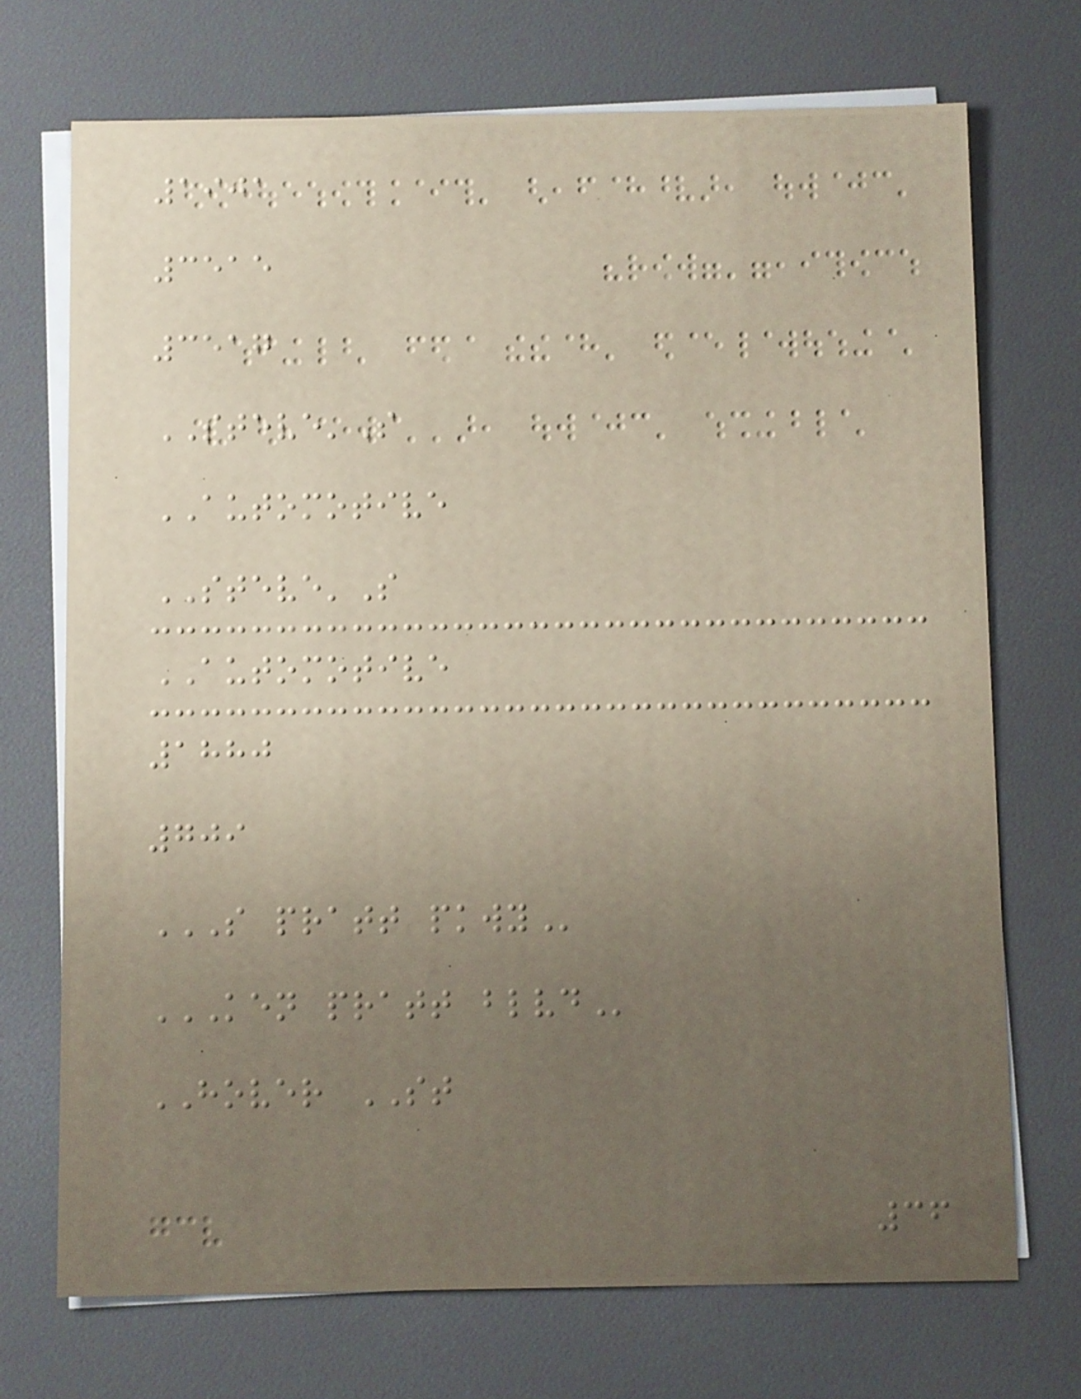1901
3515
3517
STEVE'S
AUTOMOTIVE
STEVE'S
AUTOMOTIVE
1880
709
S PRATT PKWY
KEN PRATT BLVD
HOVER ST
36
